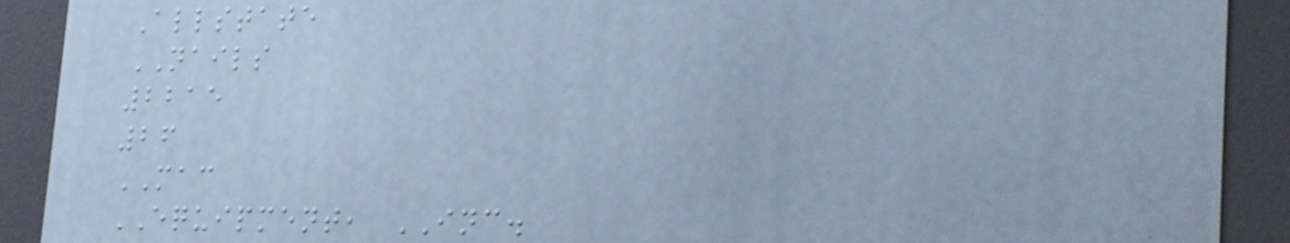Allstate
NAILS
2215
26
MAC
EQUIPMENT, INC.
